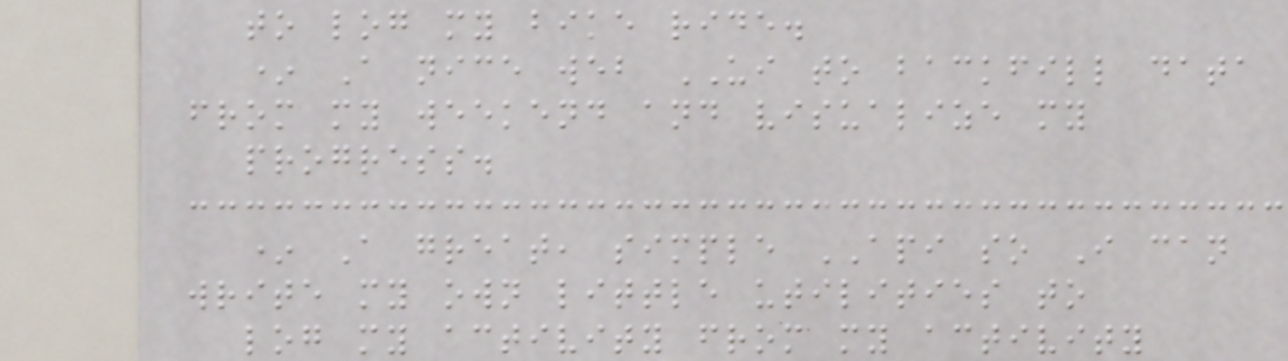to log my bike ride.
* A nice web UI to backfill data
from my weekend and visualize my
progress.
* A great, simple API so I can
write my own little utilities to
log my activity from my activity
